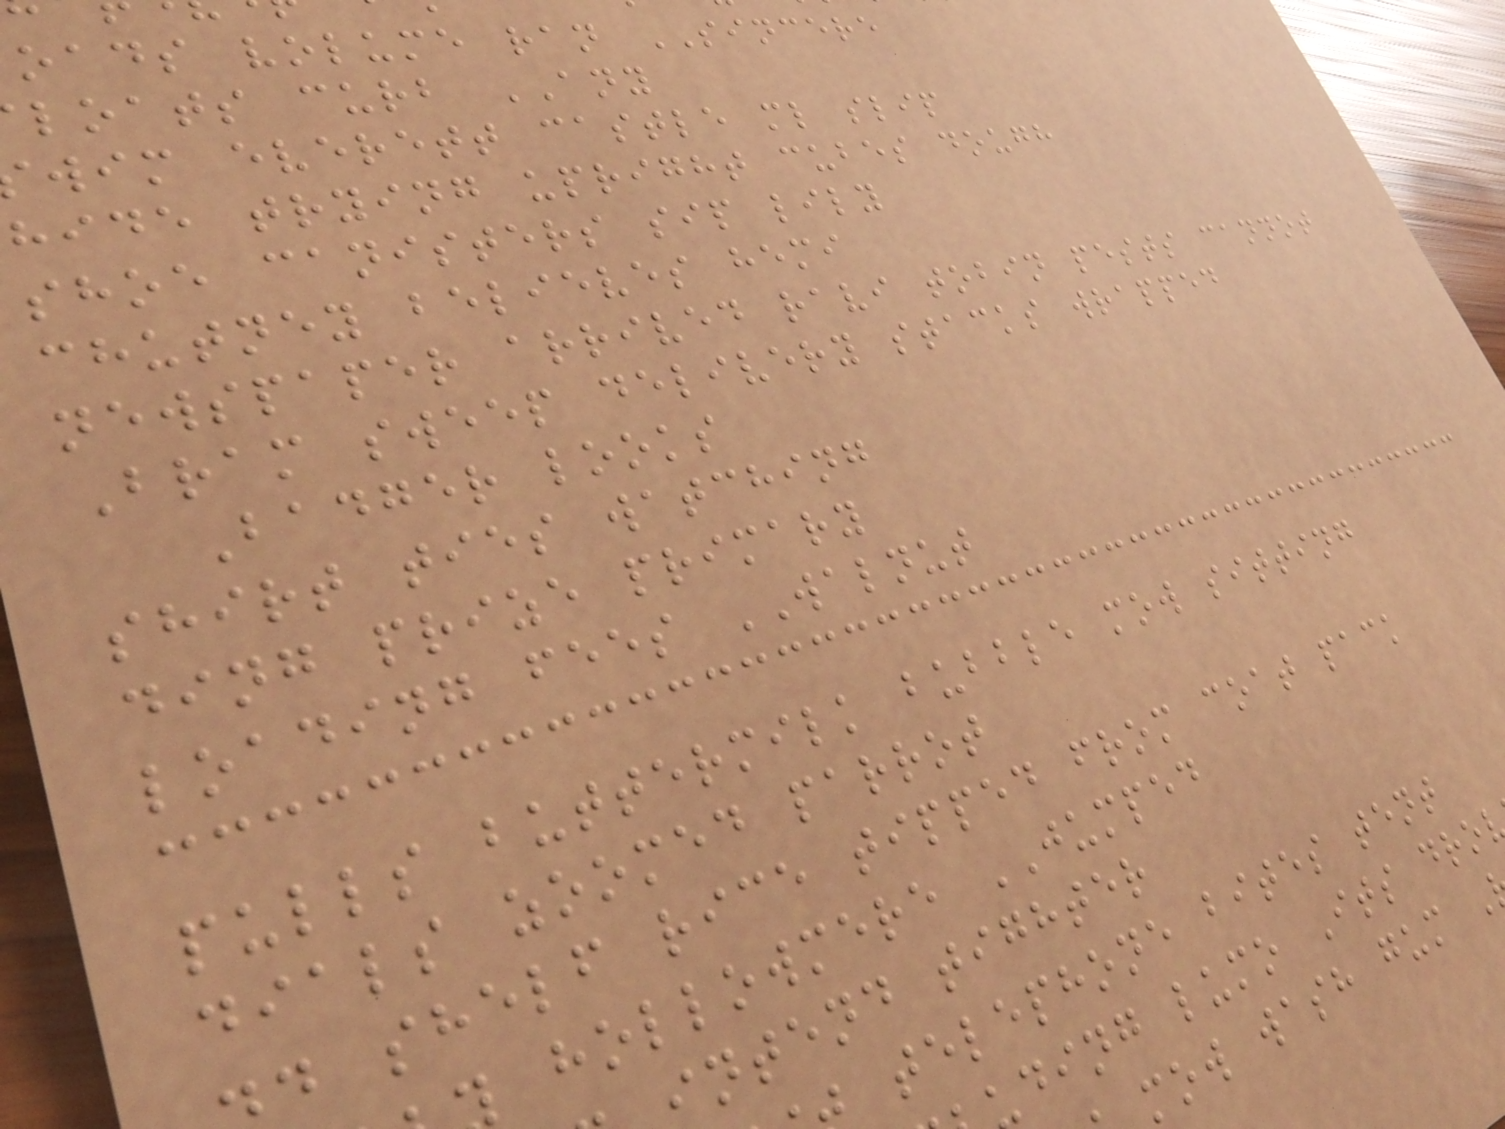oads volume ran SINCERE
loats curb ANY
wim everett castle ml slip
hide trying upright cubes dough
shoe canisters sip lily
chutney believes hemi
newspaper arrived ravi tobin pests cannot
Bram sweep delivery stacks wrapped
Badger looks
shirt ties watching
ding prize primary
loading fees WALNUT
pulls buttermilk bubble mow sitting
dials zoomed parrot
d shelf rice tipped from coat pack
hollowmere JUMPED
intend tighter
telephone bites tent
ding lumo Its dro
mow wash gum
